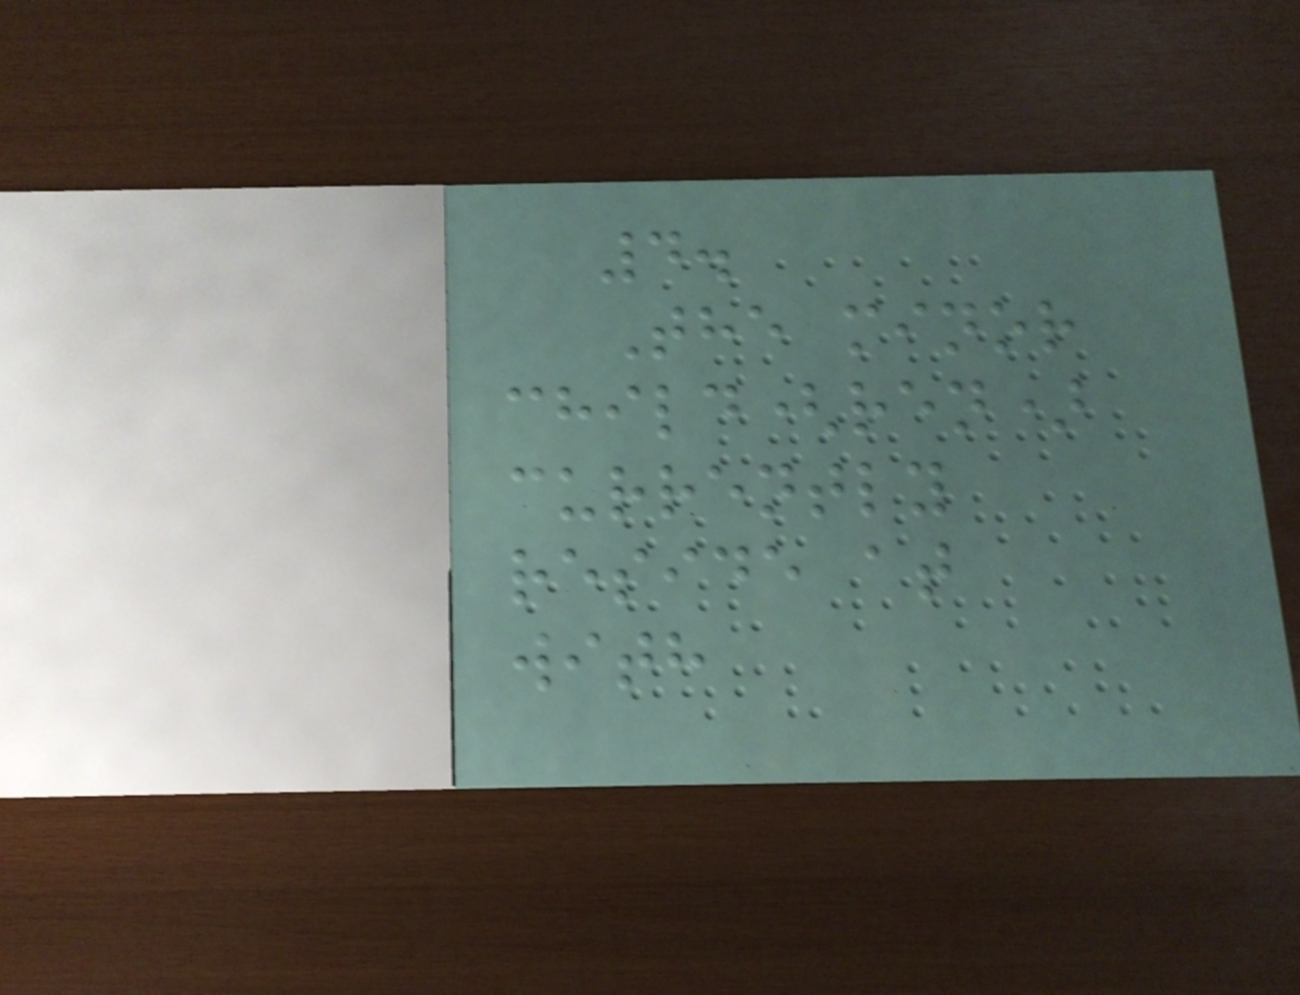4.
The minor
child(ren)
currently
reside at
with
